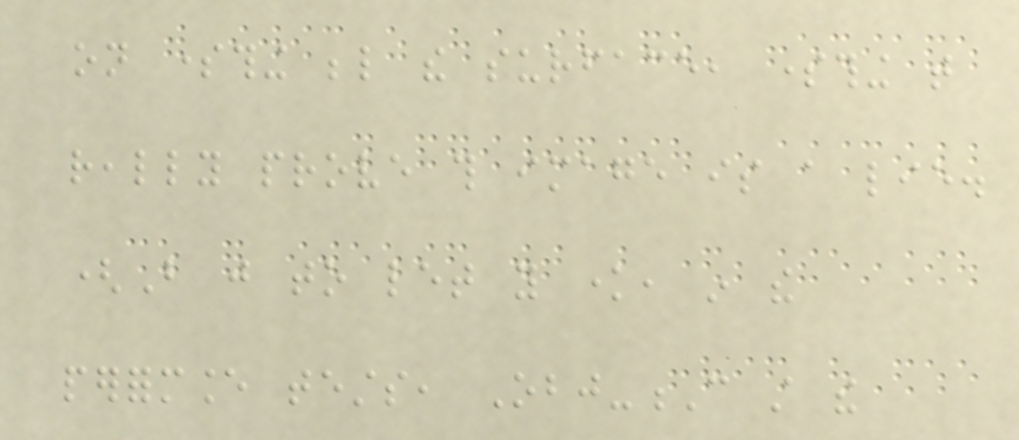on something below the surface, something that
really prove this image is a lie.
(But just to let you know, in the
performance tests, Obj-C still the
